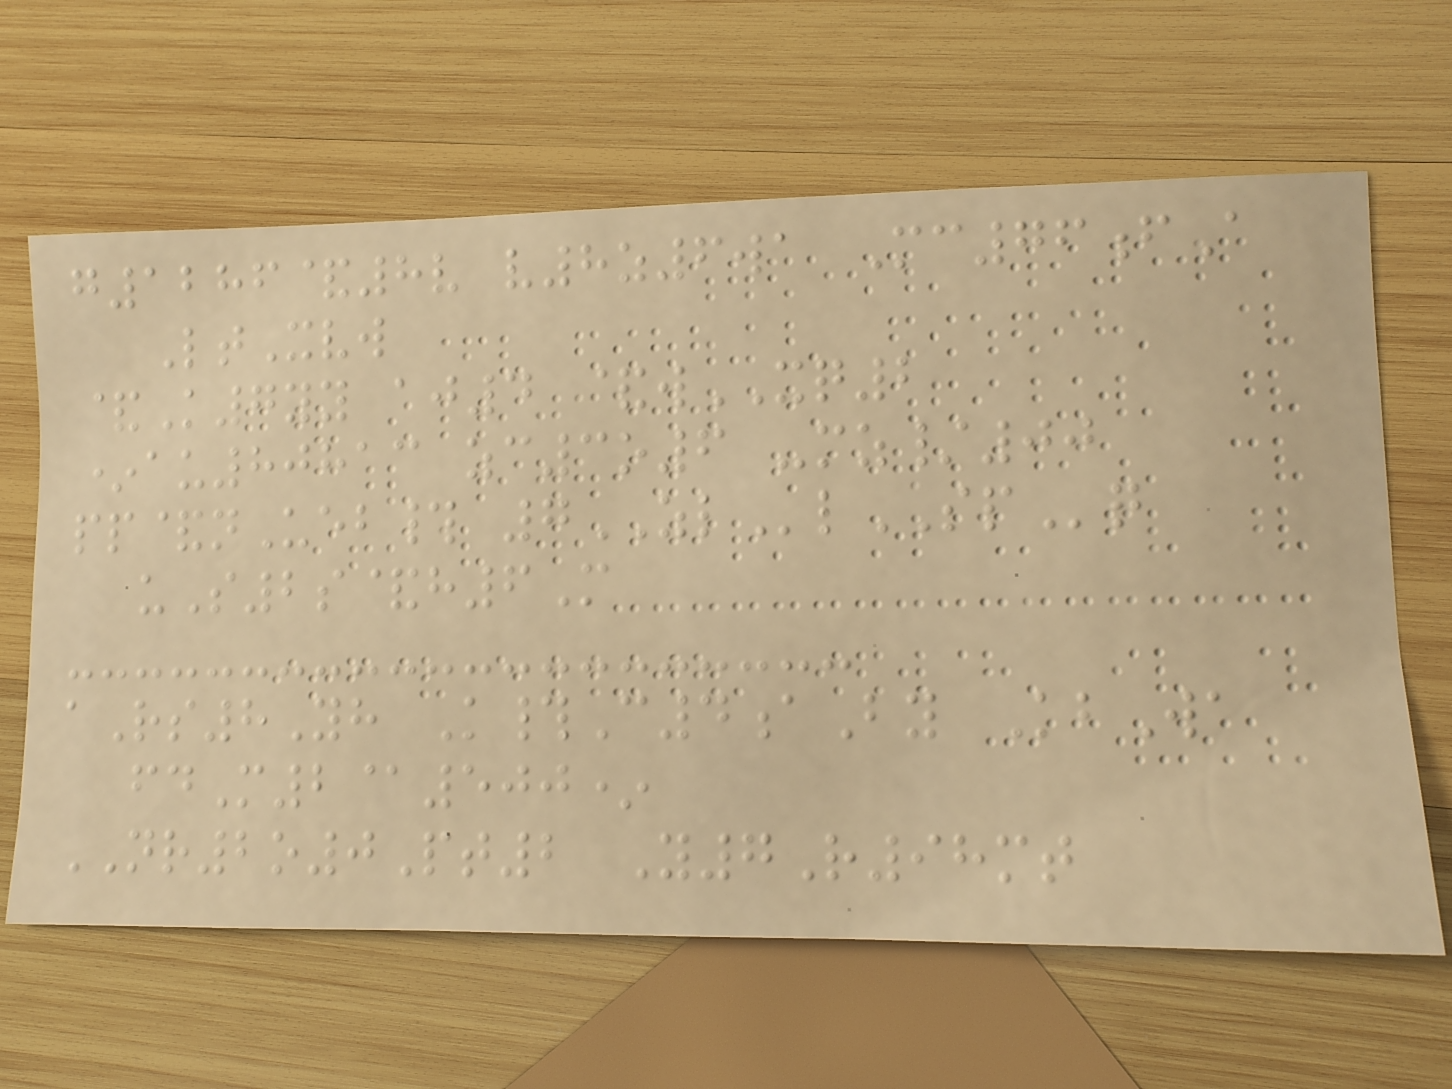g1286&8v v8z6wa Mc76fA
LtXvw
&K7yy aj4 &wXQ2
*au80813 zc3o6 -mz/00
pp&nUeb# 7ZLlSPq
uS2s&h6M
aRs8Yh K#C4aBy KbWa
fdM2@500*
NR2o0Pt2 Y7R98mt
